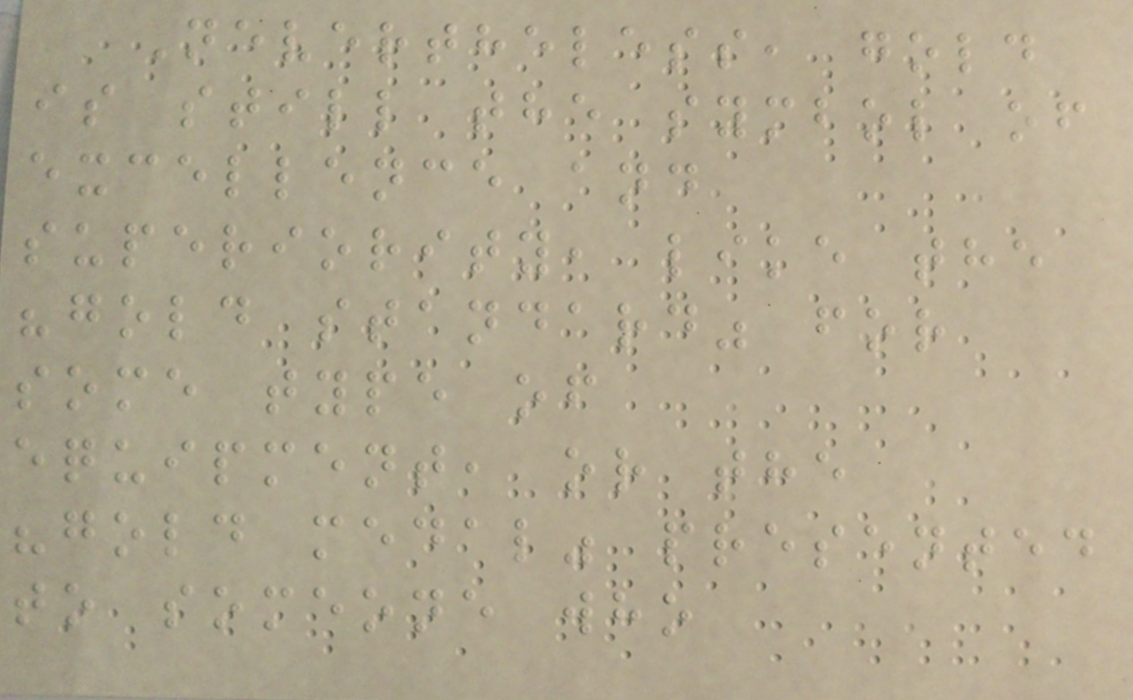Nevertheless, gold
is still the symbol of
excellence and
superiority, like the
"gold standard" for
some type of
equipment, or the
"gold medal" presented
to someone who
